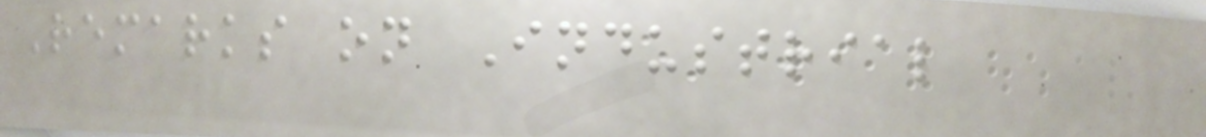Remarks on Industrial
